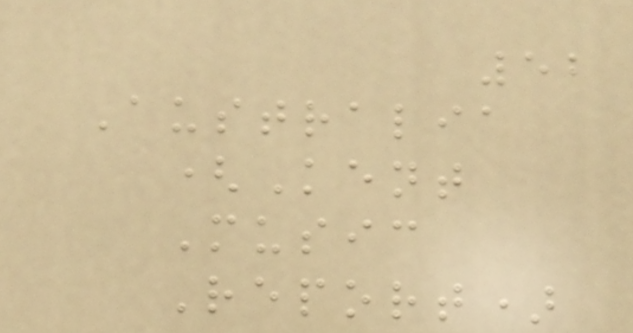52
Australia
(Kent
Music
Report)
